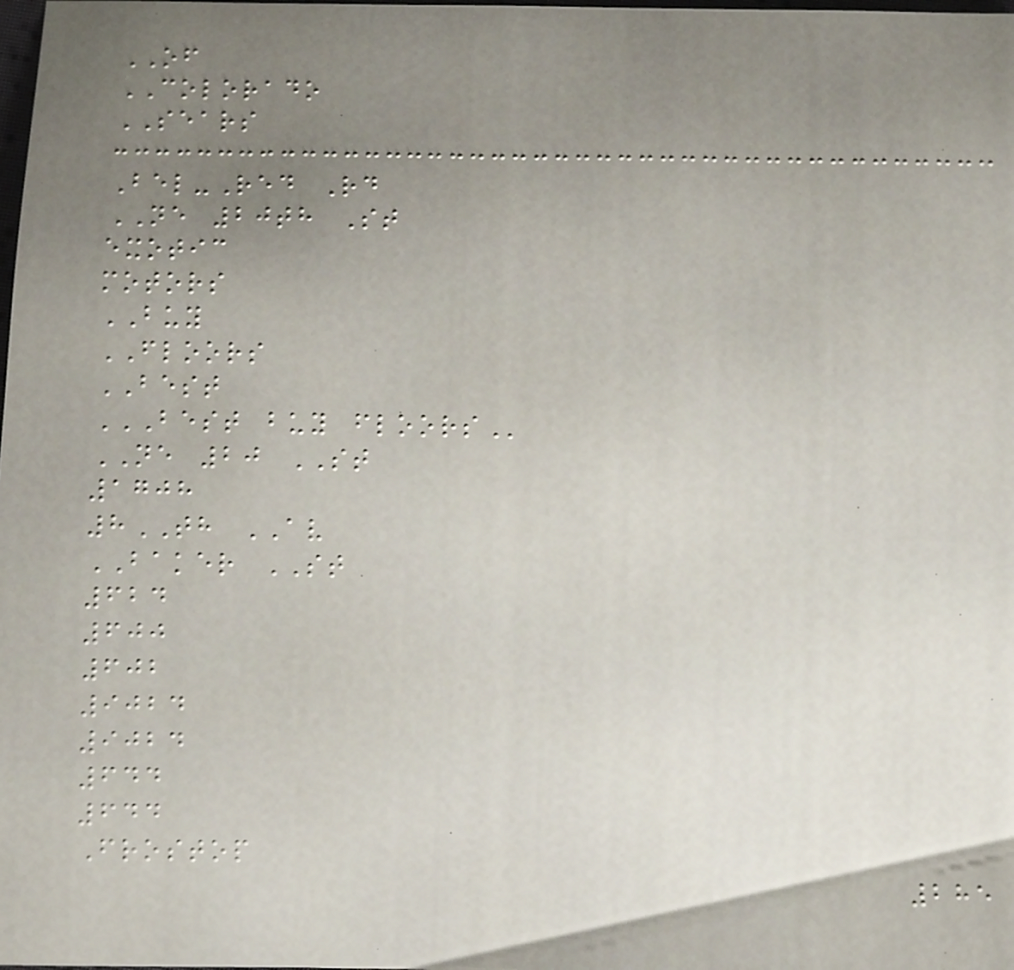OF
COLORADO
SEARS
Bel-Red Rd
NE 20th St
exotic
motors
BUY
FLOORS
BEST
BEST BUY FLOORS
NE 20 ST
1708
8TH AV
BAKER ST
624
600
602
9024
9024
644
644
Frostop
285
